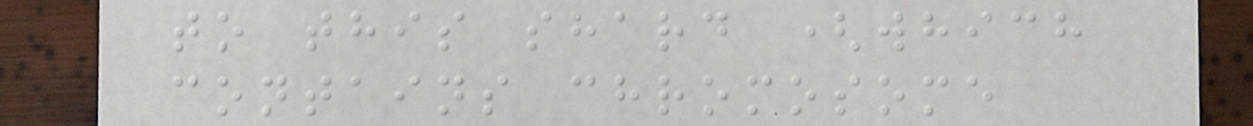to this shard (which
contains chromosome
